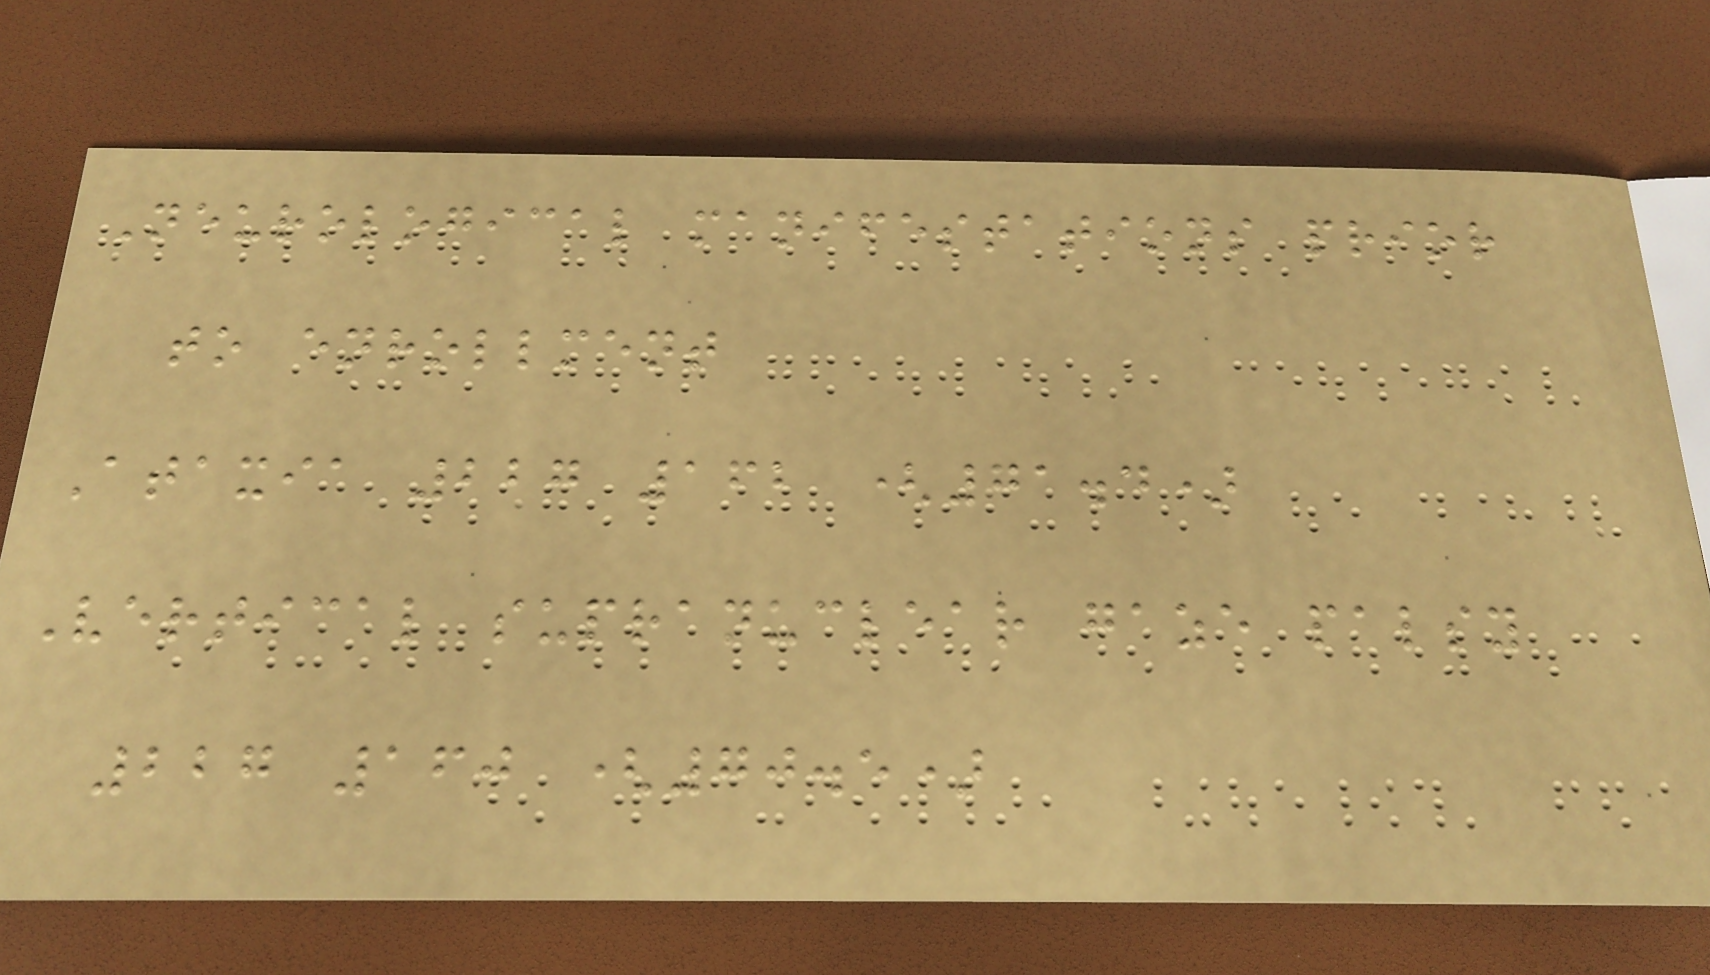Neurological manifestations prior
to enrollment
Ataxia 227 162 (71.4)
Vertical supranuclear gaze palsy
227 160 (70.5)
